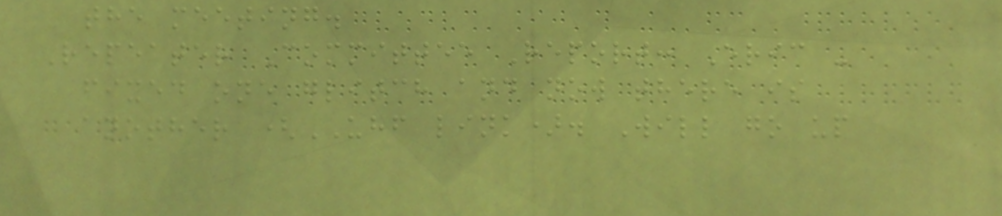the meeting.
Repeater Committee Report: Eric -
fixed one glitch and now there is
another (UHF link). Will go up
